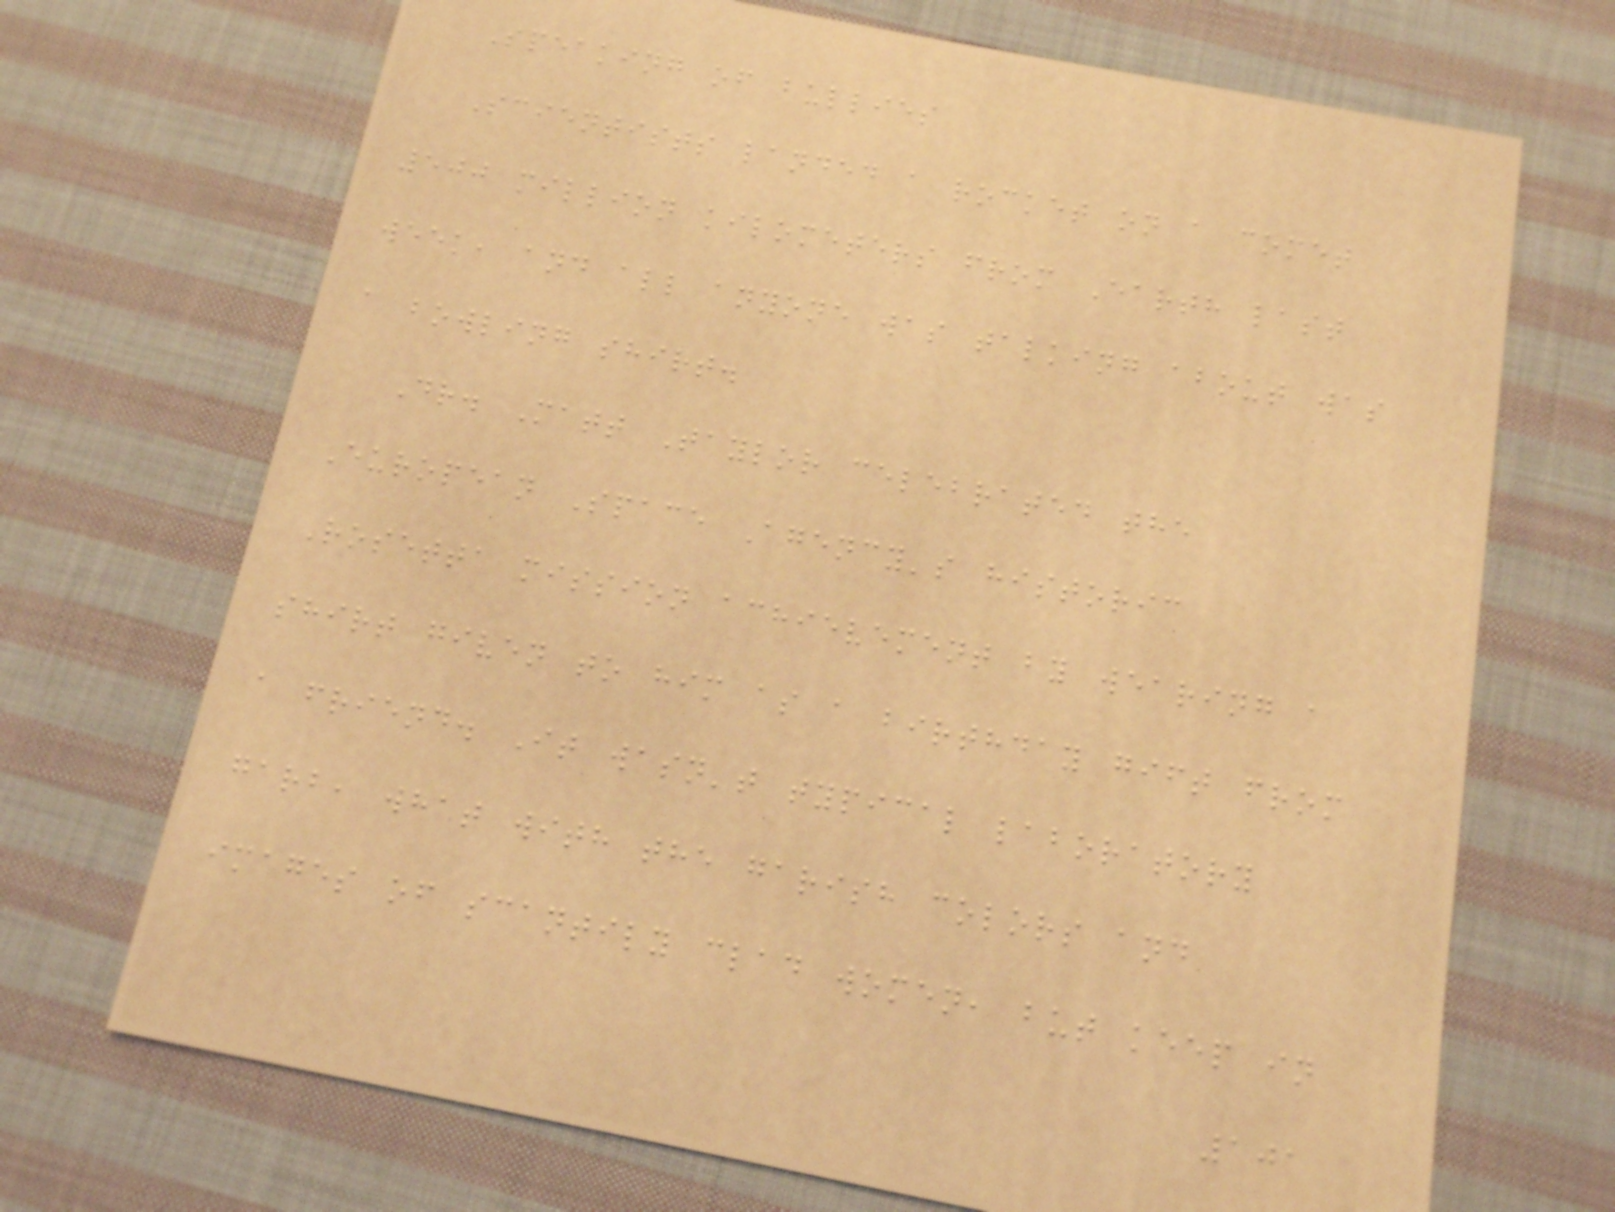Speaking of bullies
Scientists landed a rocket on a comet
500 million kilometers from Earth last
week, and all anyone was talking about was
a bowling shirt.
Dr. Matt Taylor celebrated the
European Space Agency's historic
Rosetta mission achievement by wearing a
shirt given to him as a birthday gift from
a friend. It wasn't typical laboratory
garb, what with the garish colors and
images of scantily clad women, but keep in
101
